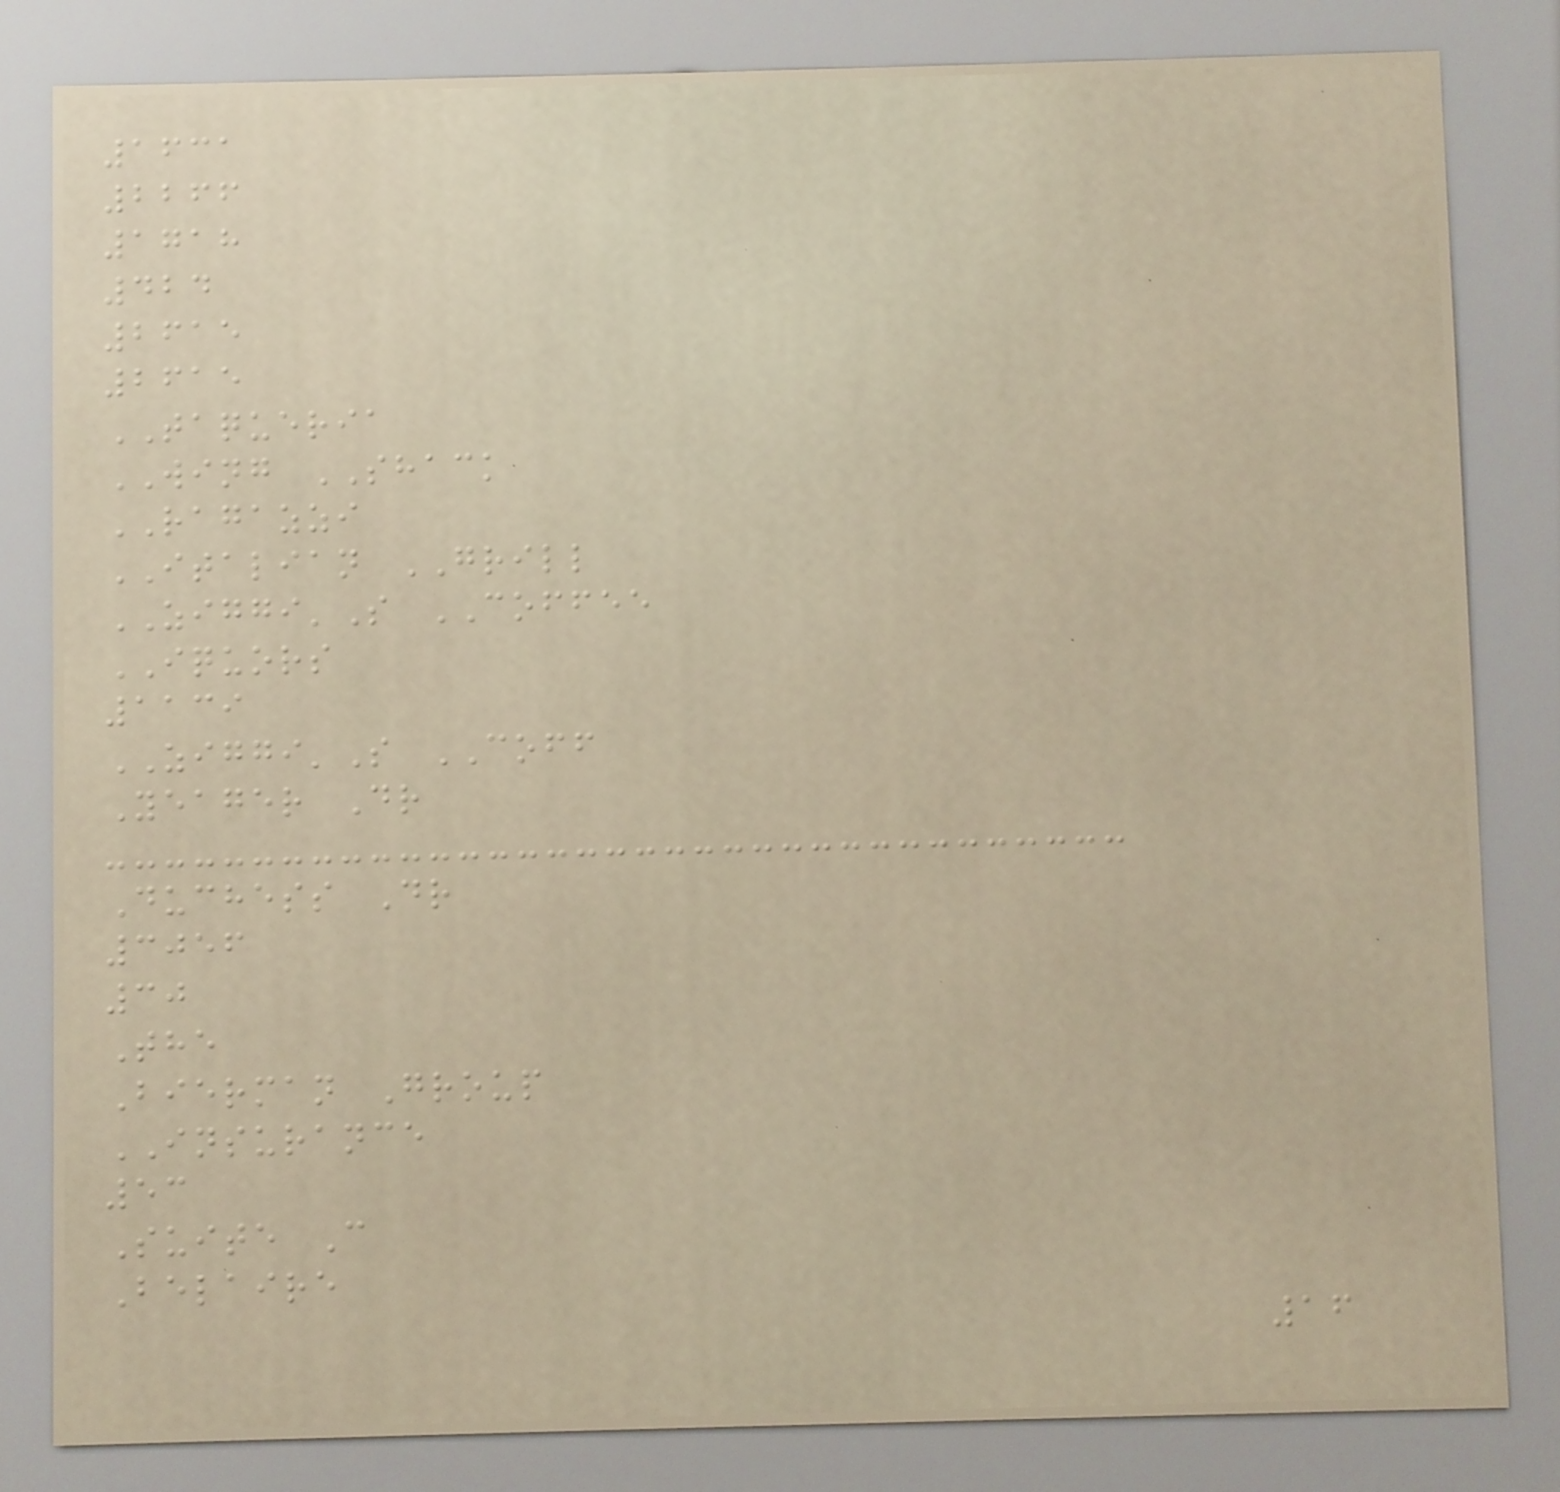1631
2266
1718
424
2615
2615
TAQUERIA
WING SHACK
RAGAZZI
ITALIAN GRILL
ZIGGI'S COFFEE
IQUORS
1139
ZIGGI'S COFF
Yeager Dr
Duchess Dr
3056
30
The
Bierman Group
INSURANCE
53
Suite C
Belaire
16
